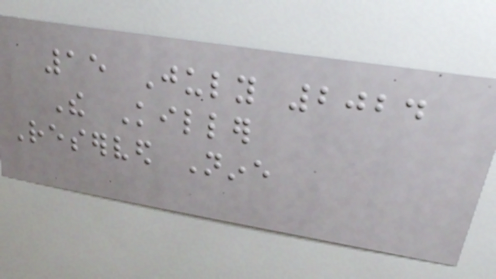15 July 2024
The Killer
Reserved Nine
